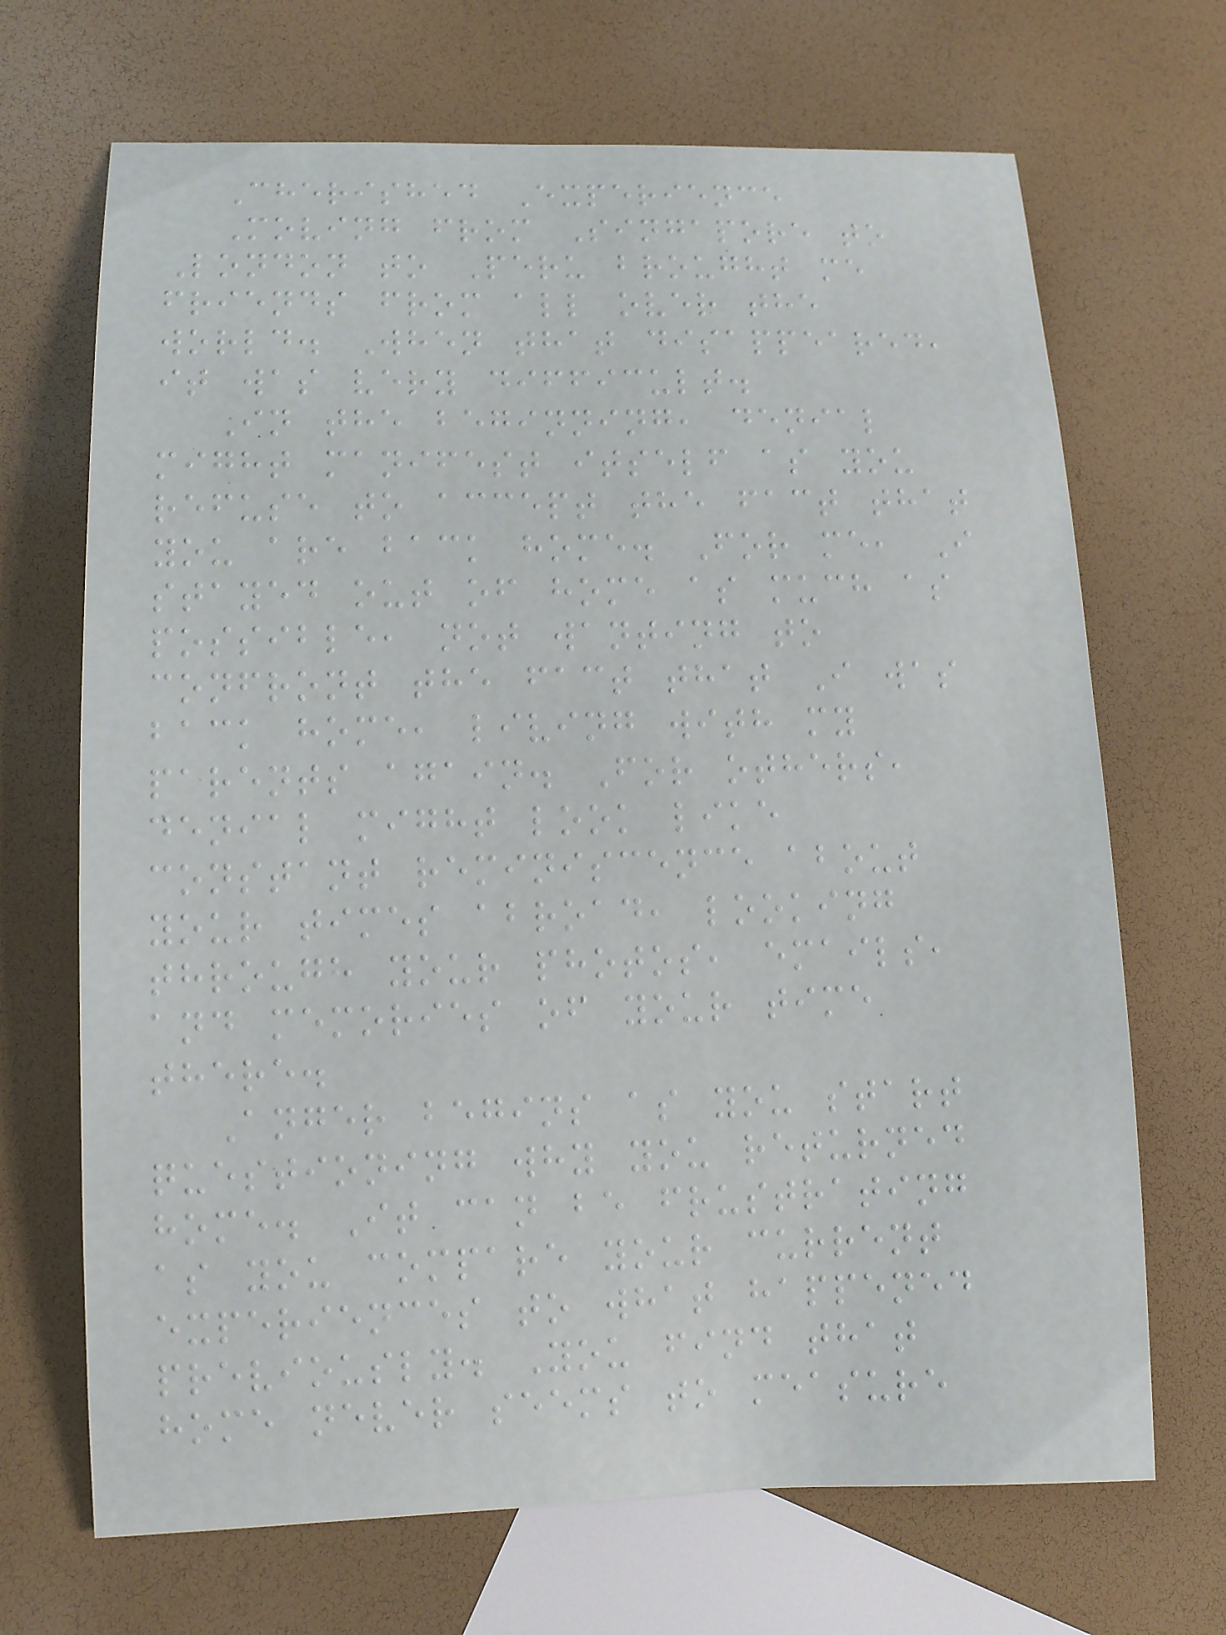Cherished Experience
Moving from Singapore to
London to Peru brought me
friends from all over the
world. When that disappeared,
it was very difficult.
In the beginning, denial
might manifest itself as you
refuse to accept the fact that
you are back home. For me, I
stayed out of home as much as
possible, not wanting to
confront the fact that I was
back home, living with my
parents again. For others,
denial might look like
constant reminiscence about
your times abroad, looking
through your photos, emails,
and memories of your time
there.
Anger begins as you start
questioning why you returned
home. It can be frustrating
as you compare your current
experiences to what happened
previously. You find that
home never seems to measure
